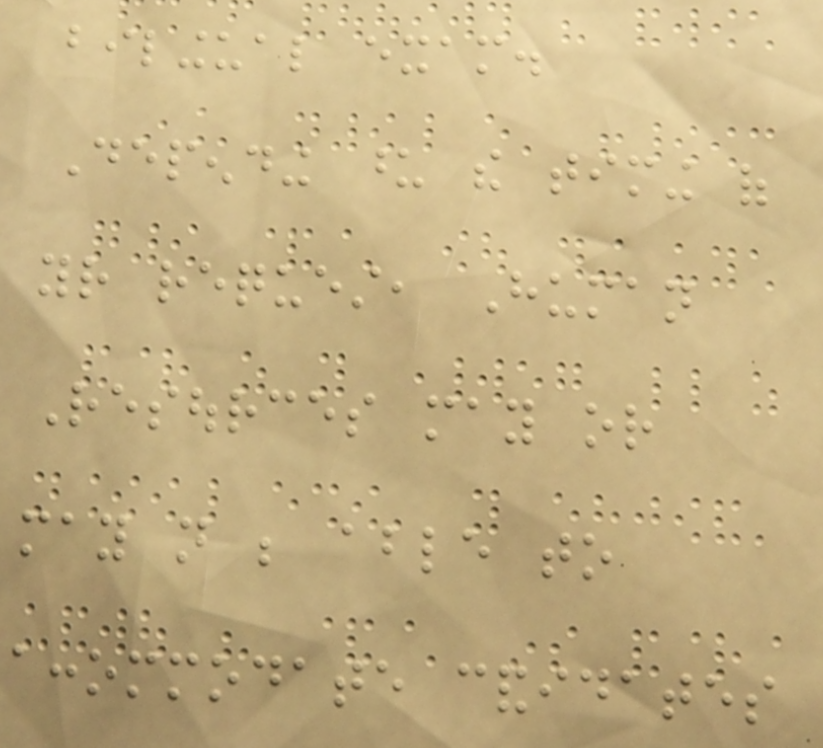bilingual exam.
Depending upon the timing of
your request, Human
Resources may or
may not be able to
accommodate candidates
